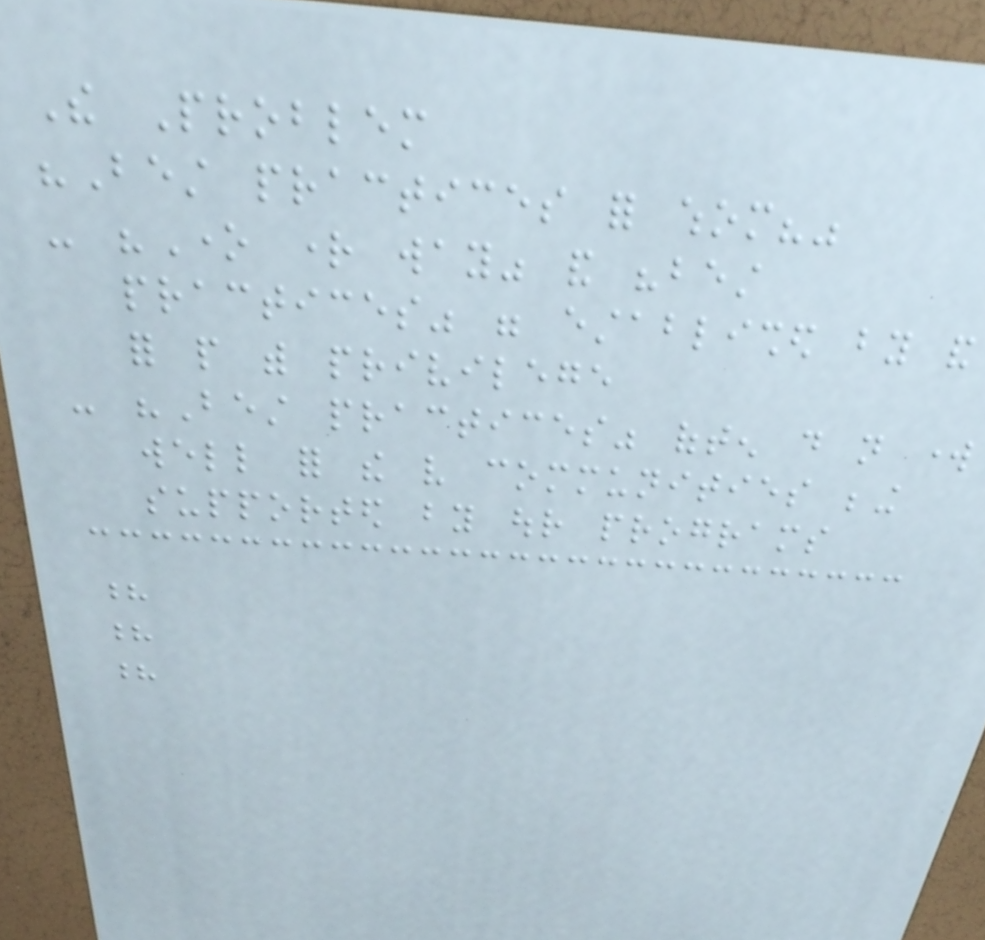The Problem
"Best practices for whom?"
- "One right way" and "best
practices" were established by and
for people with privilege
- "Best practices" often do not work
well for the very communities being
supported by our programs
?
?
?
